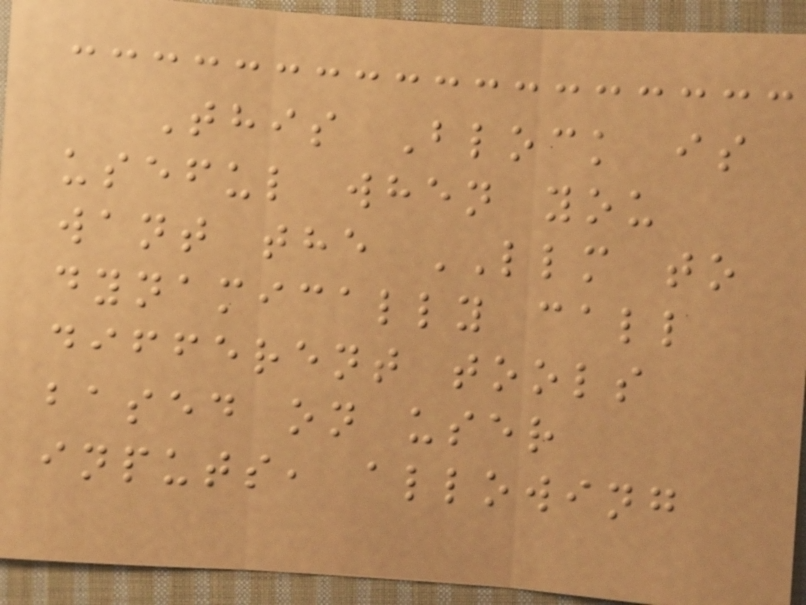This Block is
useful when you
want the LLM to
dynamically call
different tools
based on user
inputs, allowing
